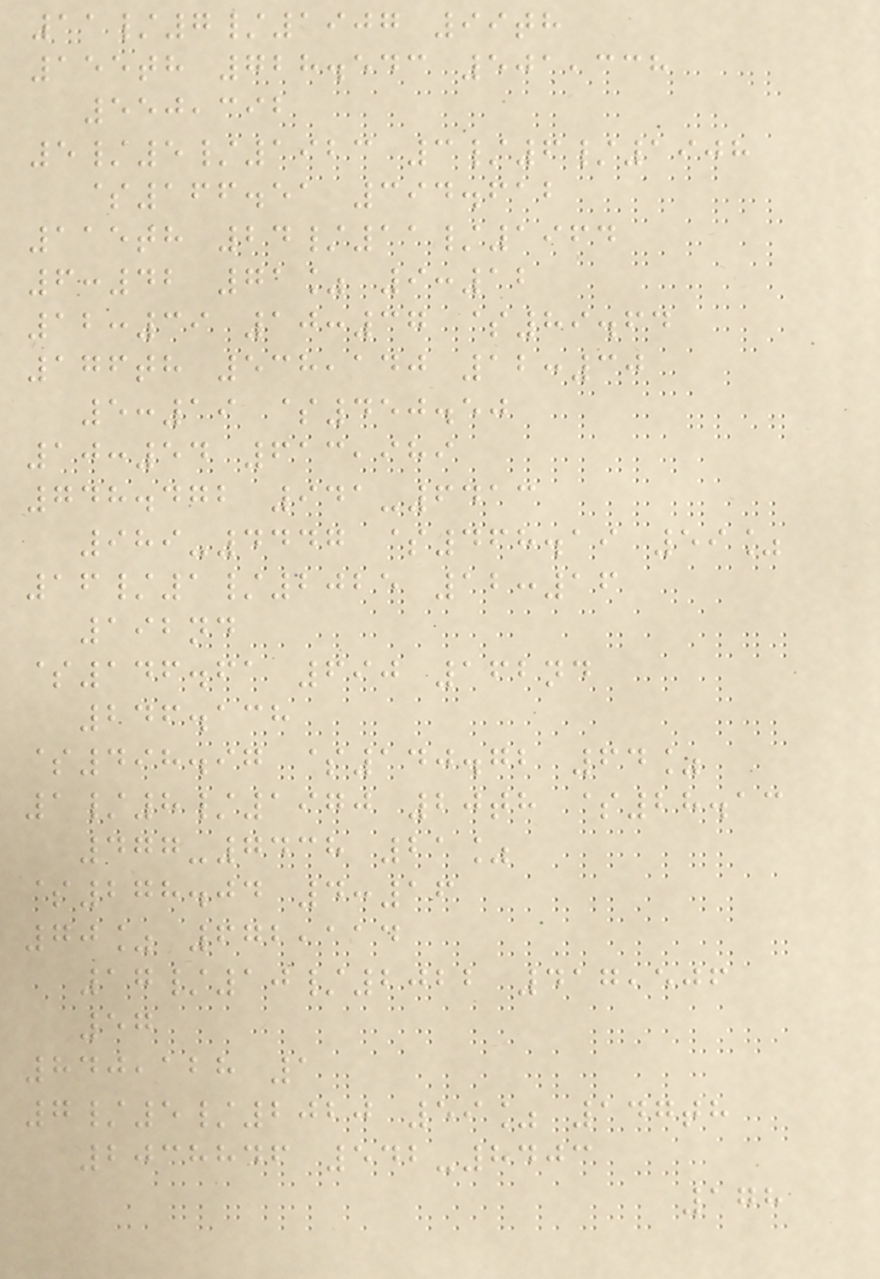11/7/1907 99th
155th 728.543 501,338
550,392
5/5/1923 3/6/1908
$166.51 394.612
115th 24/11/1964
6:42 71% 9:12
12:39 10:37 $89.64
176th 538,140 12:30
5:19 $450.50
10:54 613,989
748.472 941-6413
989-4447 $468.19 59%
16/1/2025 12:16
192nd
$146.61 690 162nd
246.138
$498.97 $140.72 64%
1/8/1970 20th $28.13
477-7438 21%
$278.04 4:16
70% 672,114
17/10/2022 417,506
57
840,128 1
7/5/2020 59% 147th
2038846 542-8403
178
